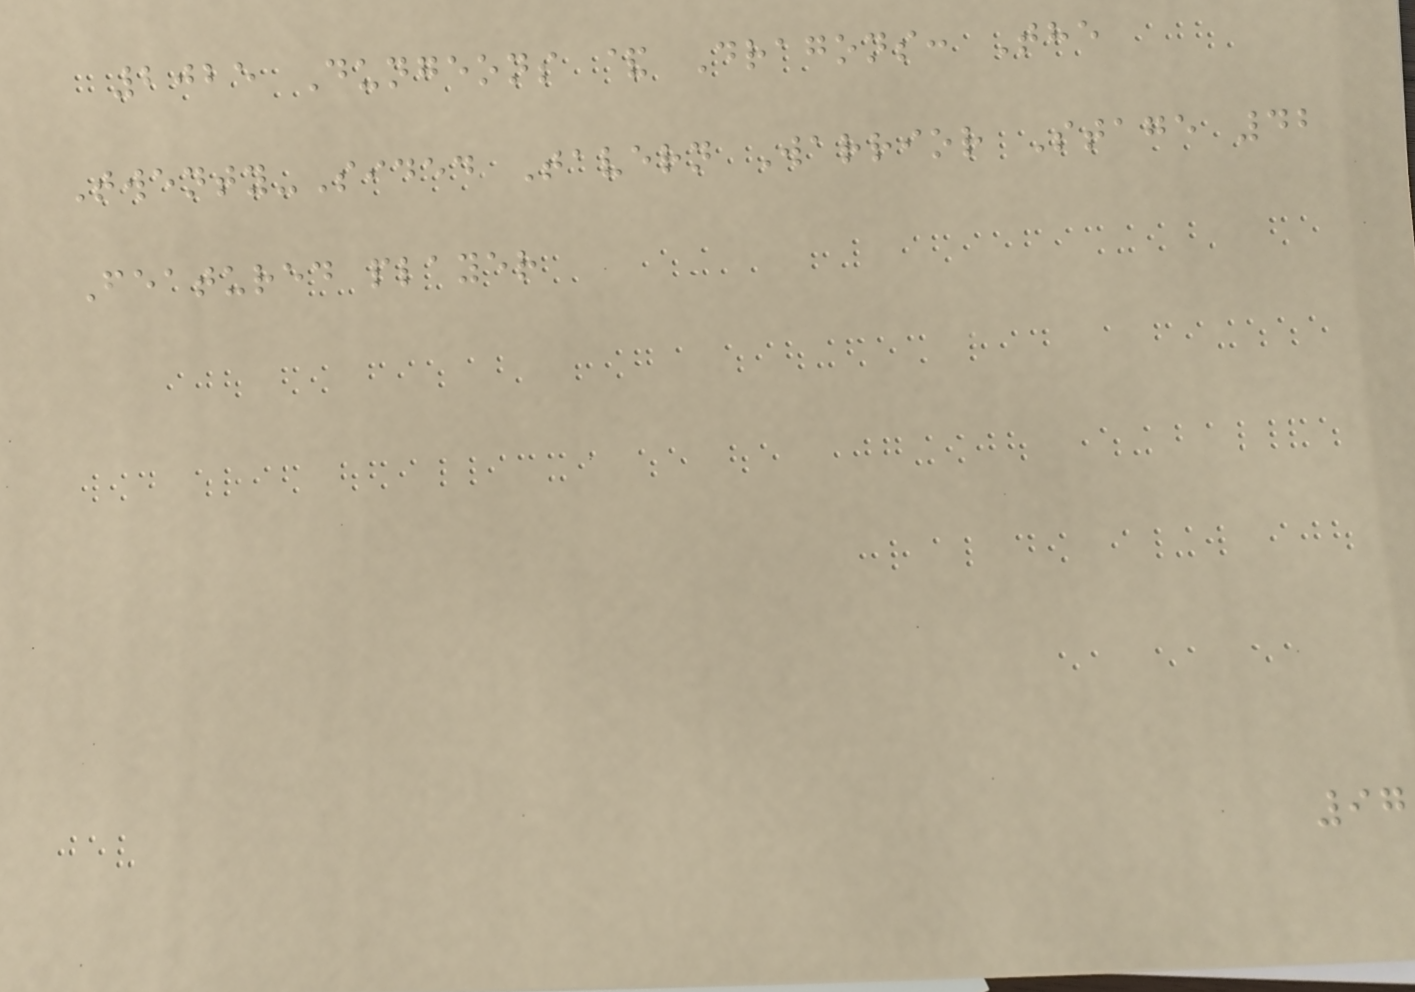2025 Dungeons & Dragons: The
Twenty-Sided Tavern Warrior Stage 42
Featured player
97
